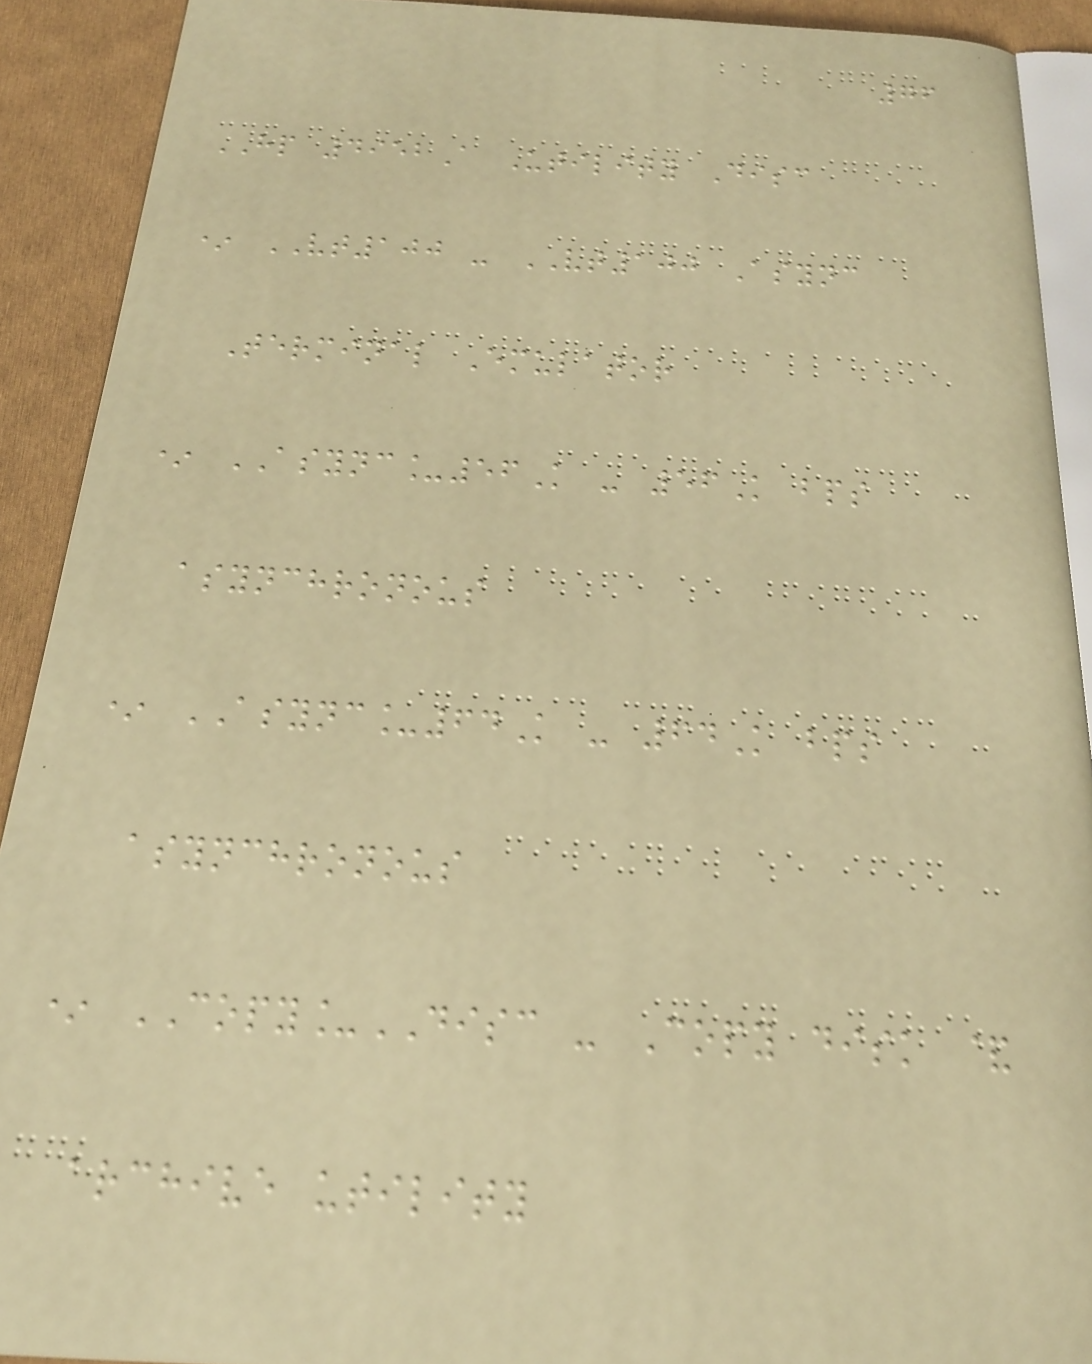76
HP 4952A Utility Disc
* VT100 - VT100 Async
Terminal Emulator
* ASYNC_56K - 56K bps
asynchronous
* ASYNC_64K - 64K bps
asynchronous
* COPY_DISC - Copy disk &
archive utility
